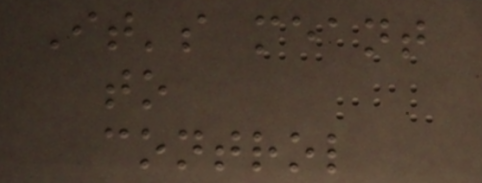It's meant
to
control
